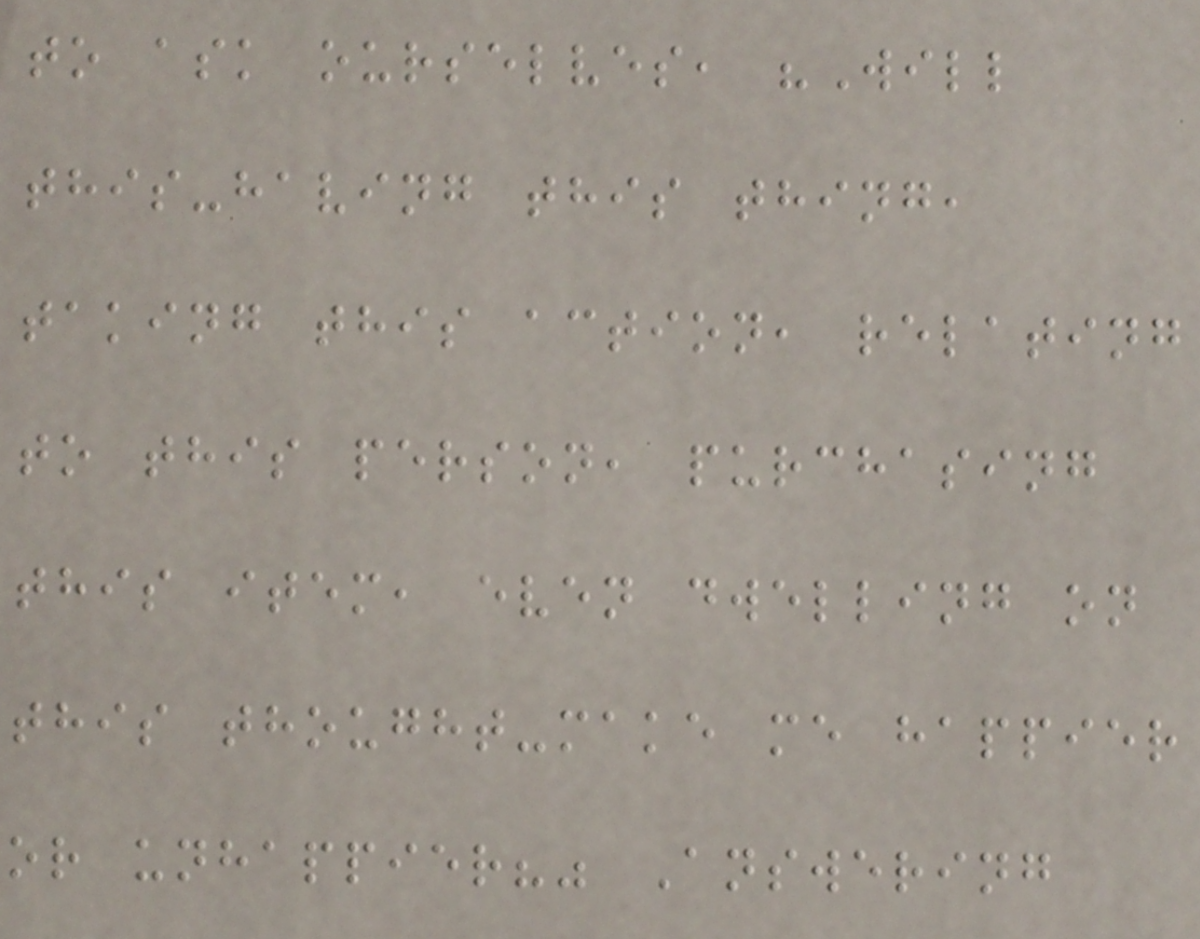to ask ourselves, "Will
this-having this thing,
taking this action, relating
to this person, purchasing
this item, even dwelling on
this thought-make me happier
or unhappier?" Answering
